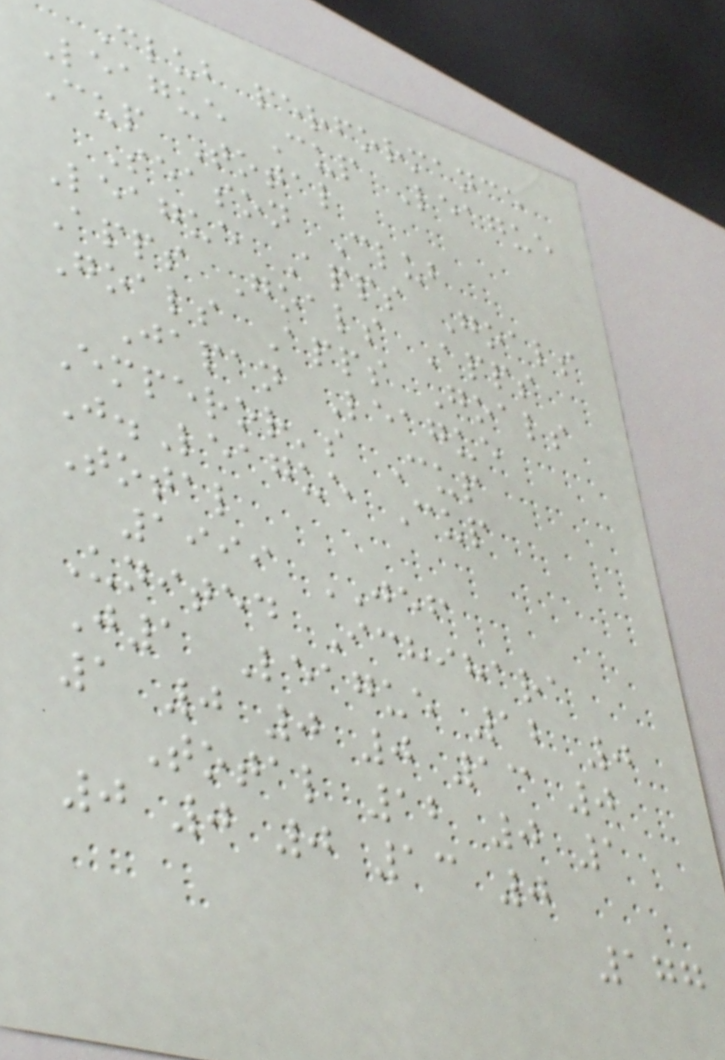Club performance
League Cup League
Cup Total
Season Club
League Apps Goals
Apps Goals Apps
Goals Apps Goals
Japan League
Emperor's Cup
J.League Cup
Total
1999 JEF
United Ichihara
J1 League 12 0
1 0 0 0 13 0
Total 12 0 1
0 0 0 13 0
177
